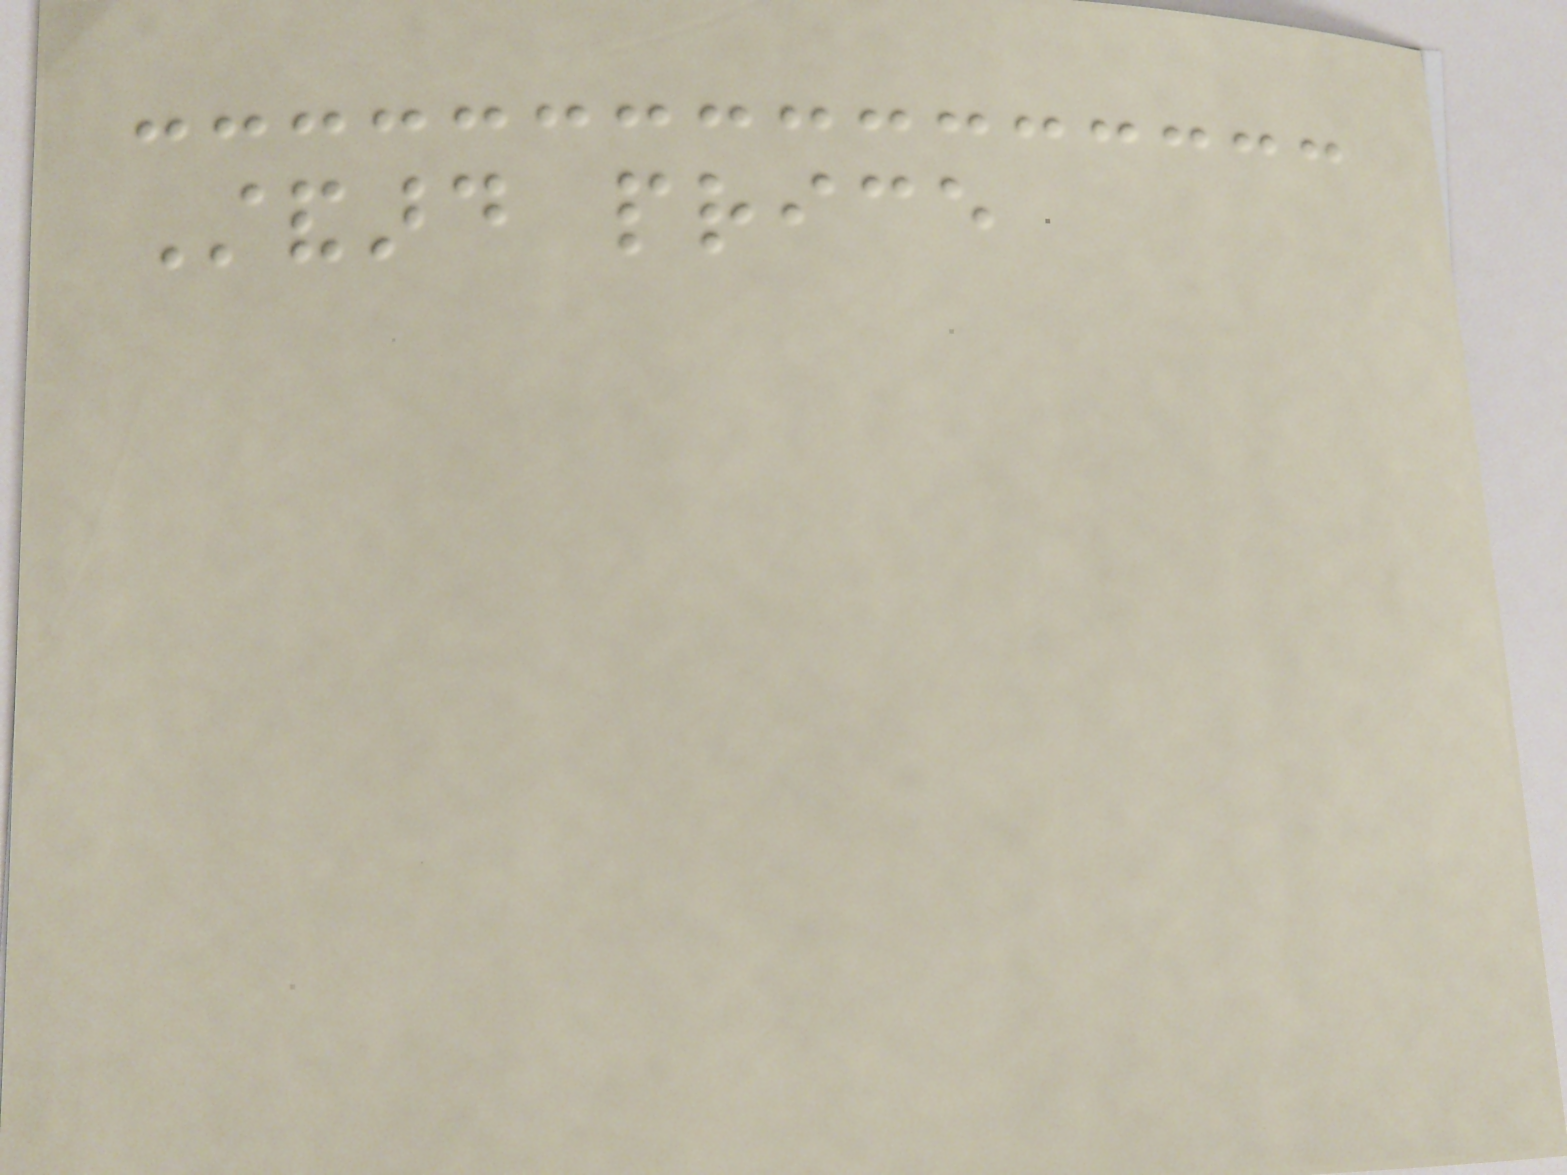Standard price
